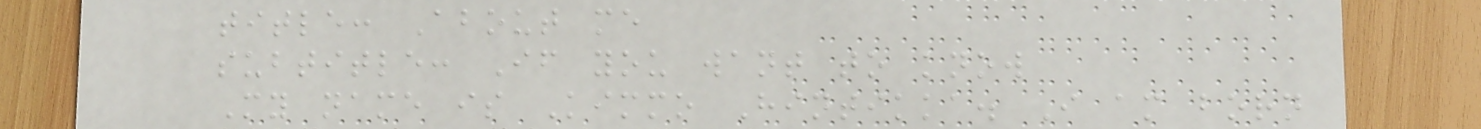title: About me
subtitle: If you want to know
My name is Kimmo Hintikka. I am born
